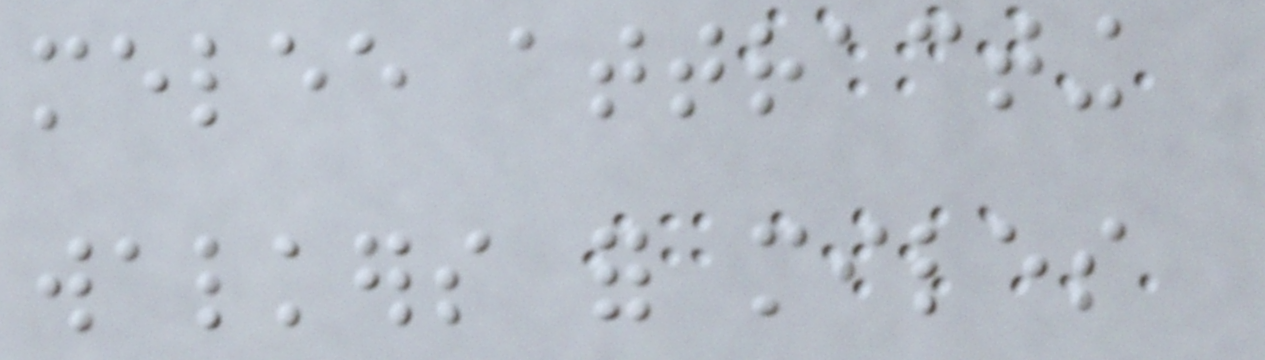melee attracting
walkers for miles
